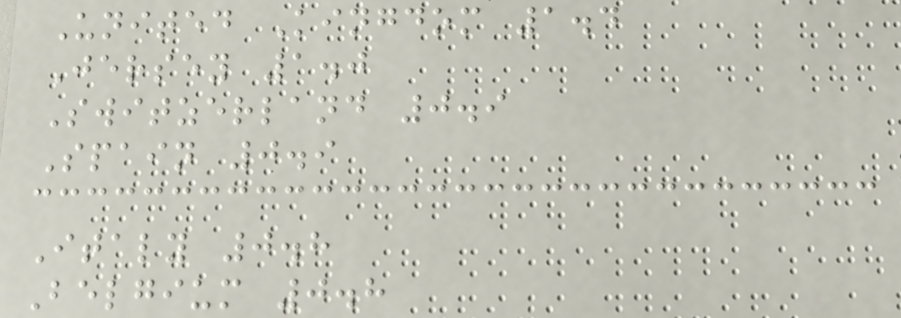United Kingdom 1.4
Jersey 1.0
Switzerland 0.9
Spain 0.9
Italy 0.8
Belgium 0.8
